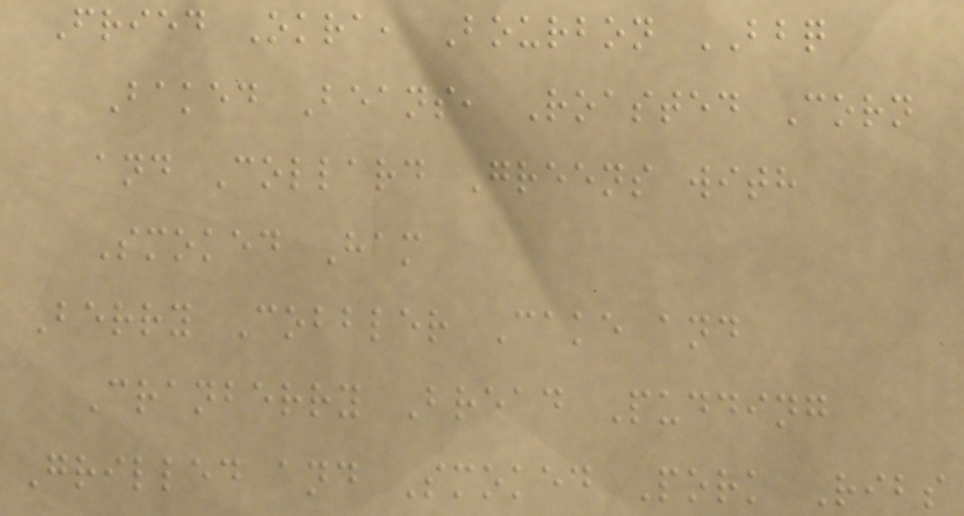Fried Okra, Bourbon BBQ
Baked Beans, Roasted Corn
and Collard Greens with
Smoked Ham
Berry Cobbler Cake and
Cranberry Bread Pudding
Grilled and Smoked Pork Ribs
